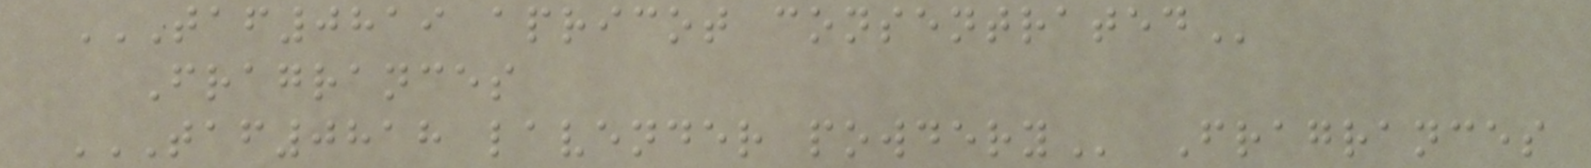TAF0819 APRICOT CONSENTRATED
Fragrances
TAF0818 LAVENDER POWDERY Fragrances
